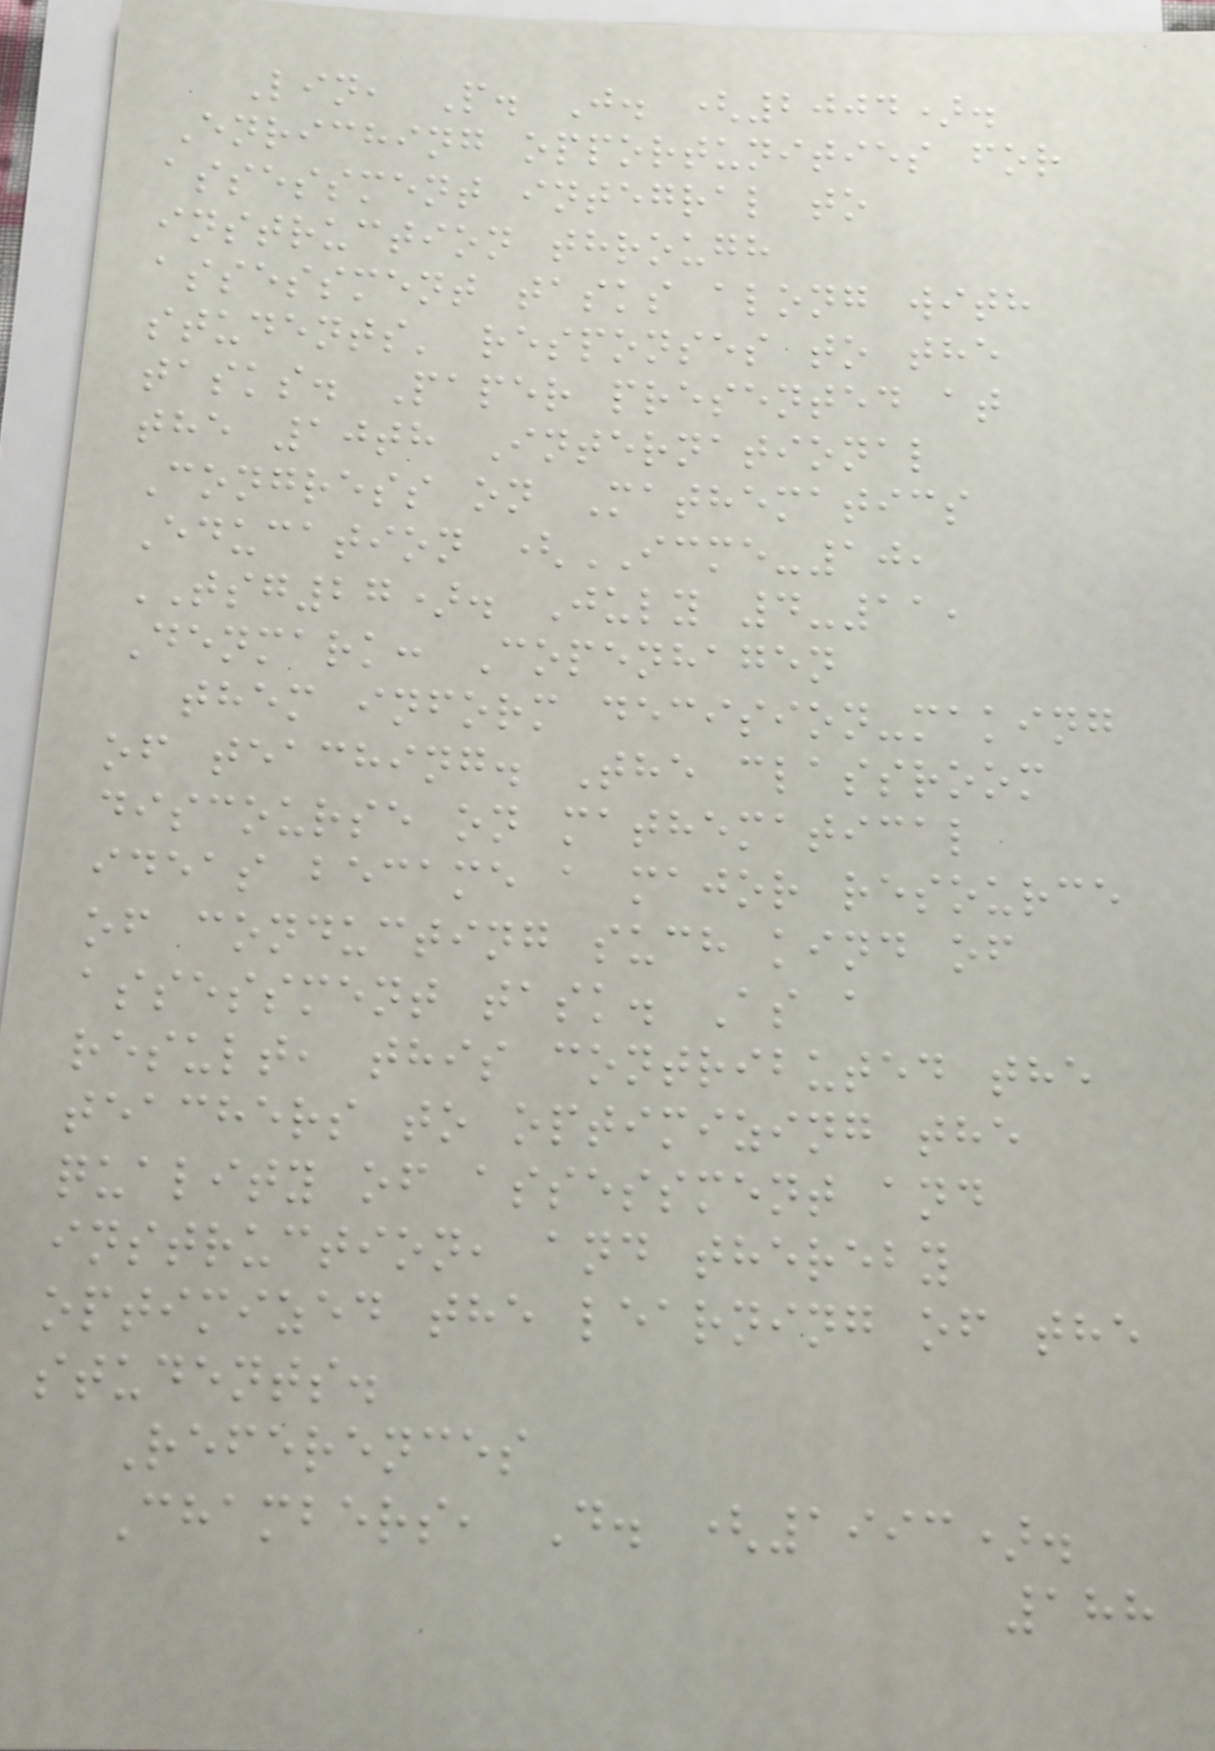Lin, P. J. (2004).
Enriching opportunities for
assessment integral to
instruction through
assessment tasks along with
students' responses to the
tasks. Paper presented at
the 10th International
Congress on Mathematics
Education (ICME-10,
TSG27). July 4-11,
Denmark: Copenhagen
them inform decision-making
of teaching. The classroom
discourse on mathematical
ideas became a major resource
of conducting such kind of
assessment task. As a
result, this contributed the
teachers to optimizing the
quality of assessment and
instruction, and thereby
optimized the learning of the
students.
References
Chambers, D. (1993).
188
